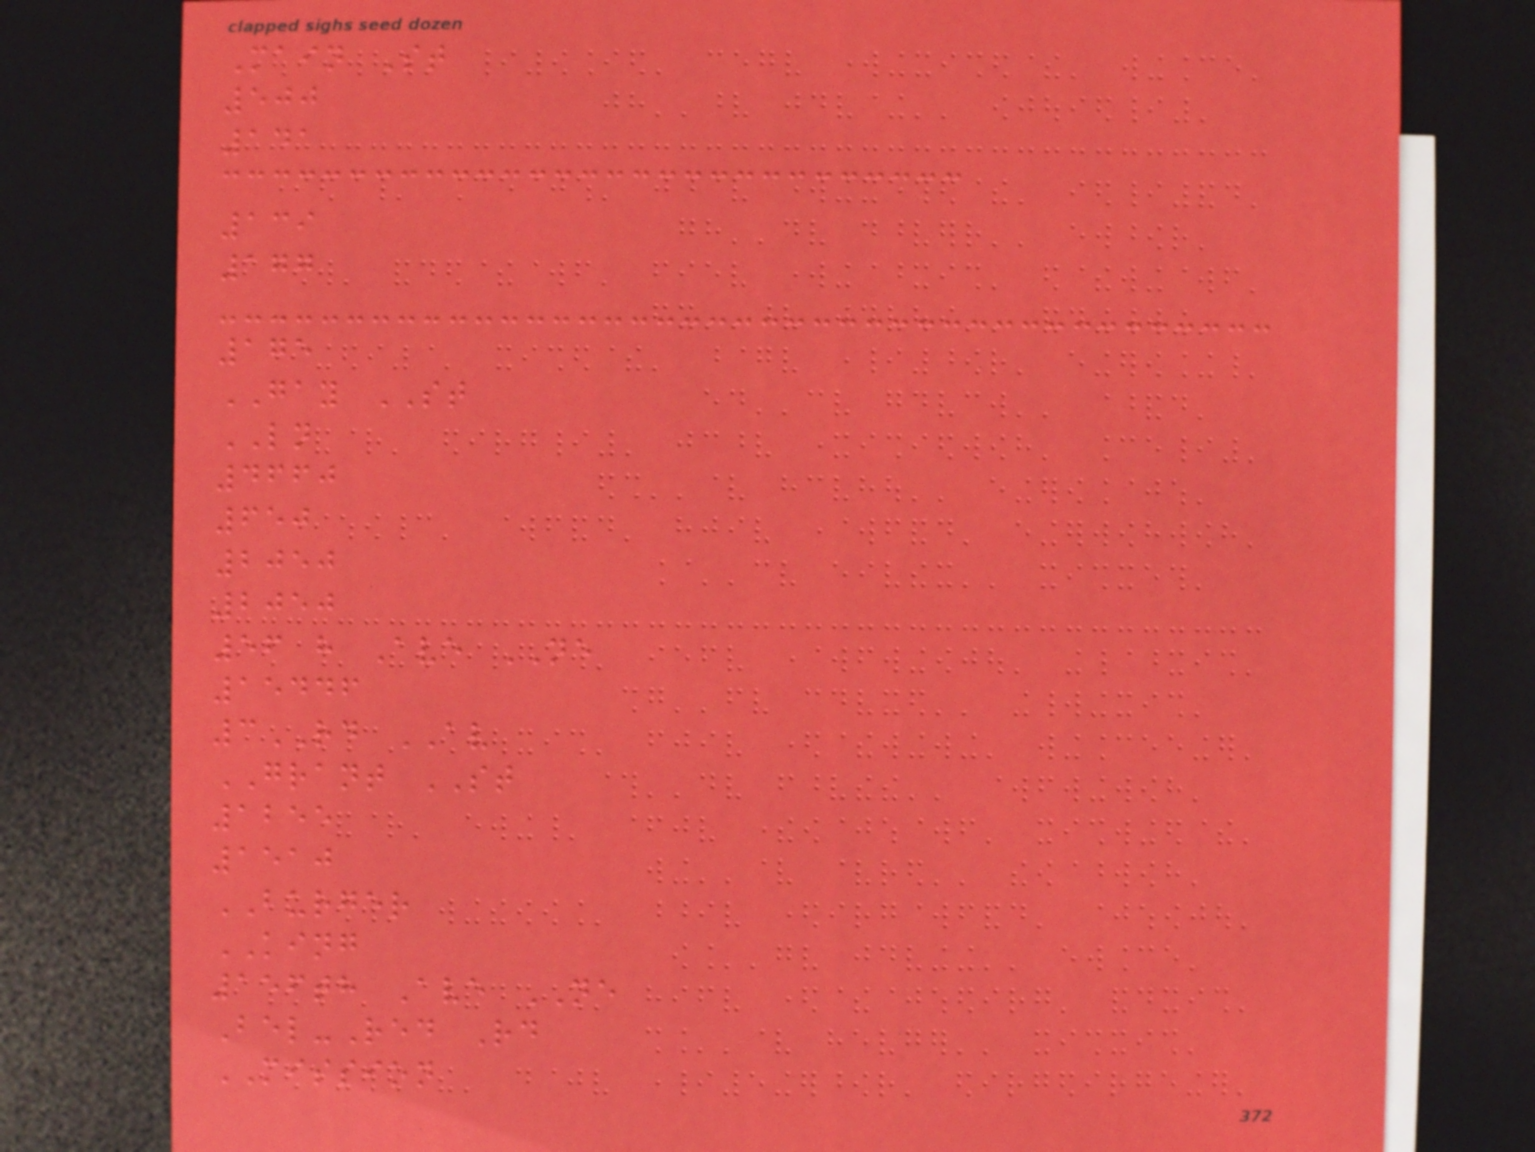Main St
500
141
139
177
175
GAY ST
LN
4660
650
2050
2050
56 h Ave NE
15446
3RD AV
GRANT ST
1255
1510
BURGER
KING
156th Ave NE
Bel-Red Rd
MISSION
